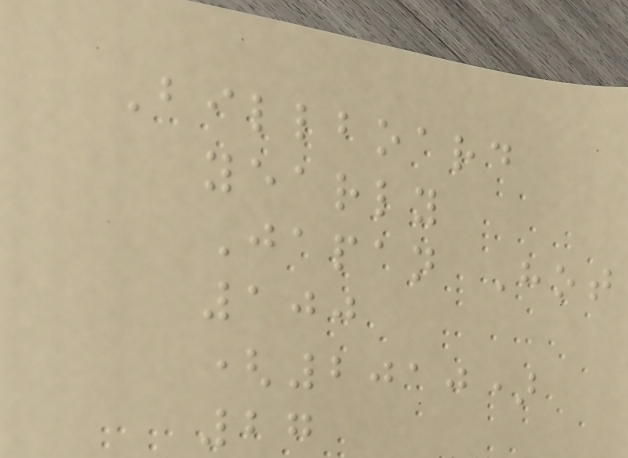Billboard
yearly
Japan Hot
100
(2010)
27
